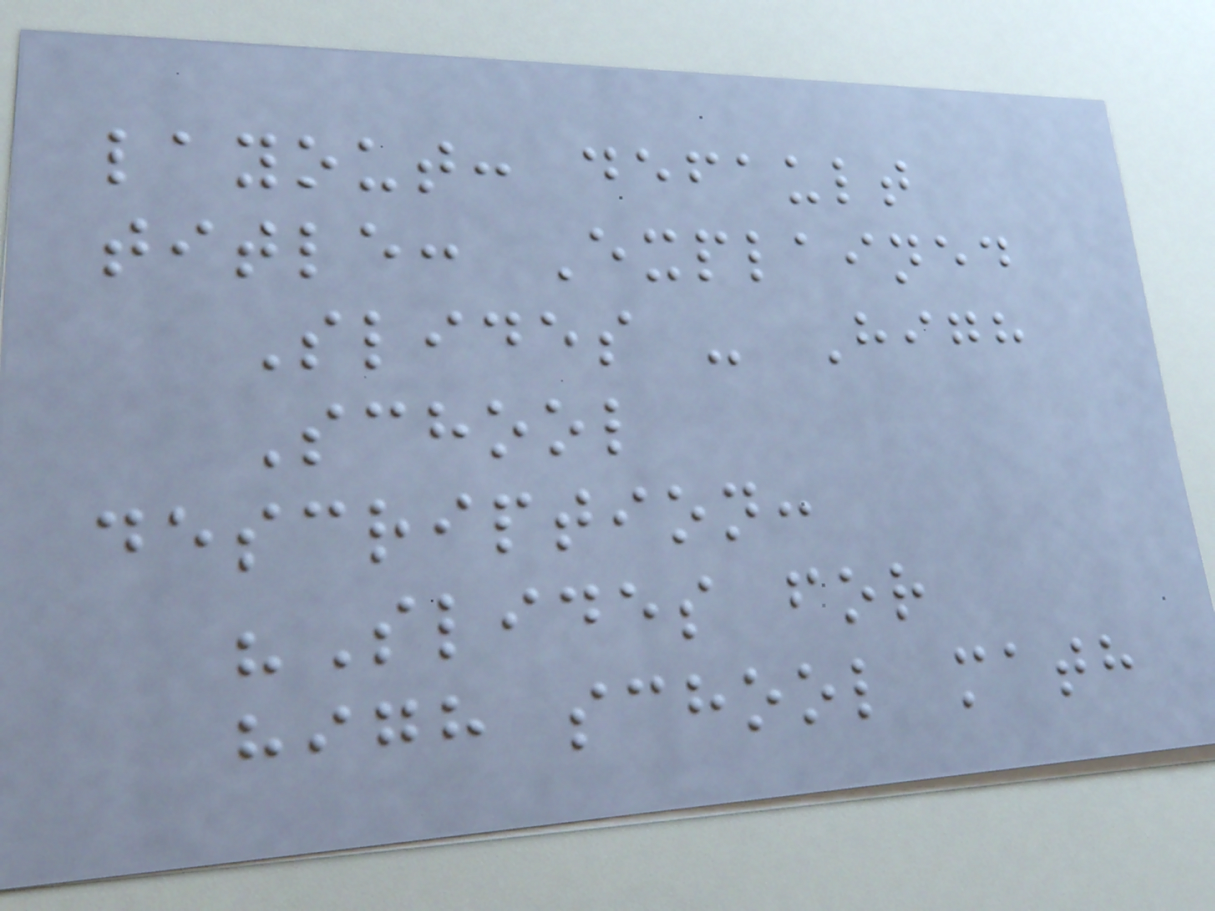layout: default
title: Explained
Slides - High
School
description:
"Slides for
high school math
